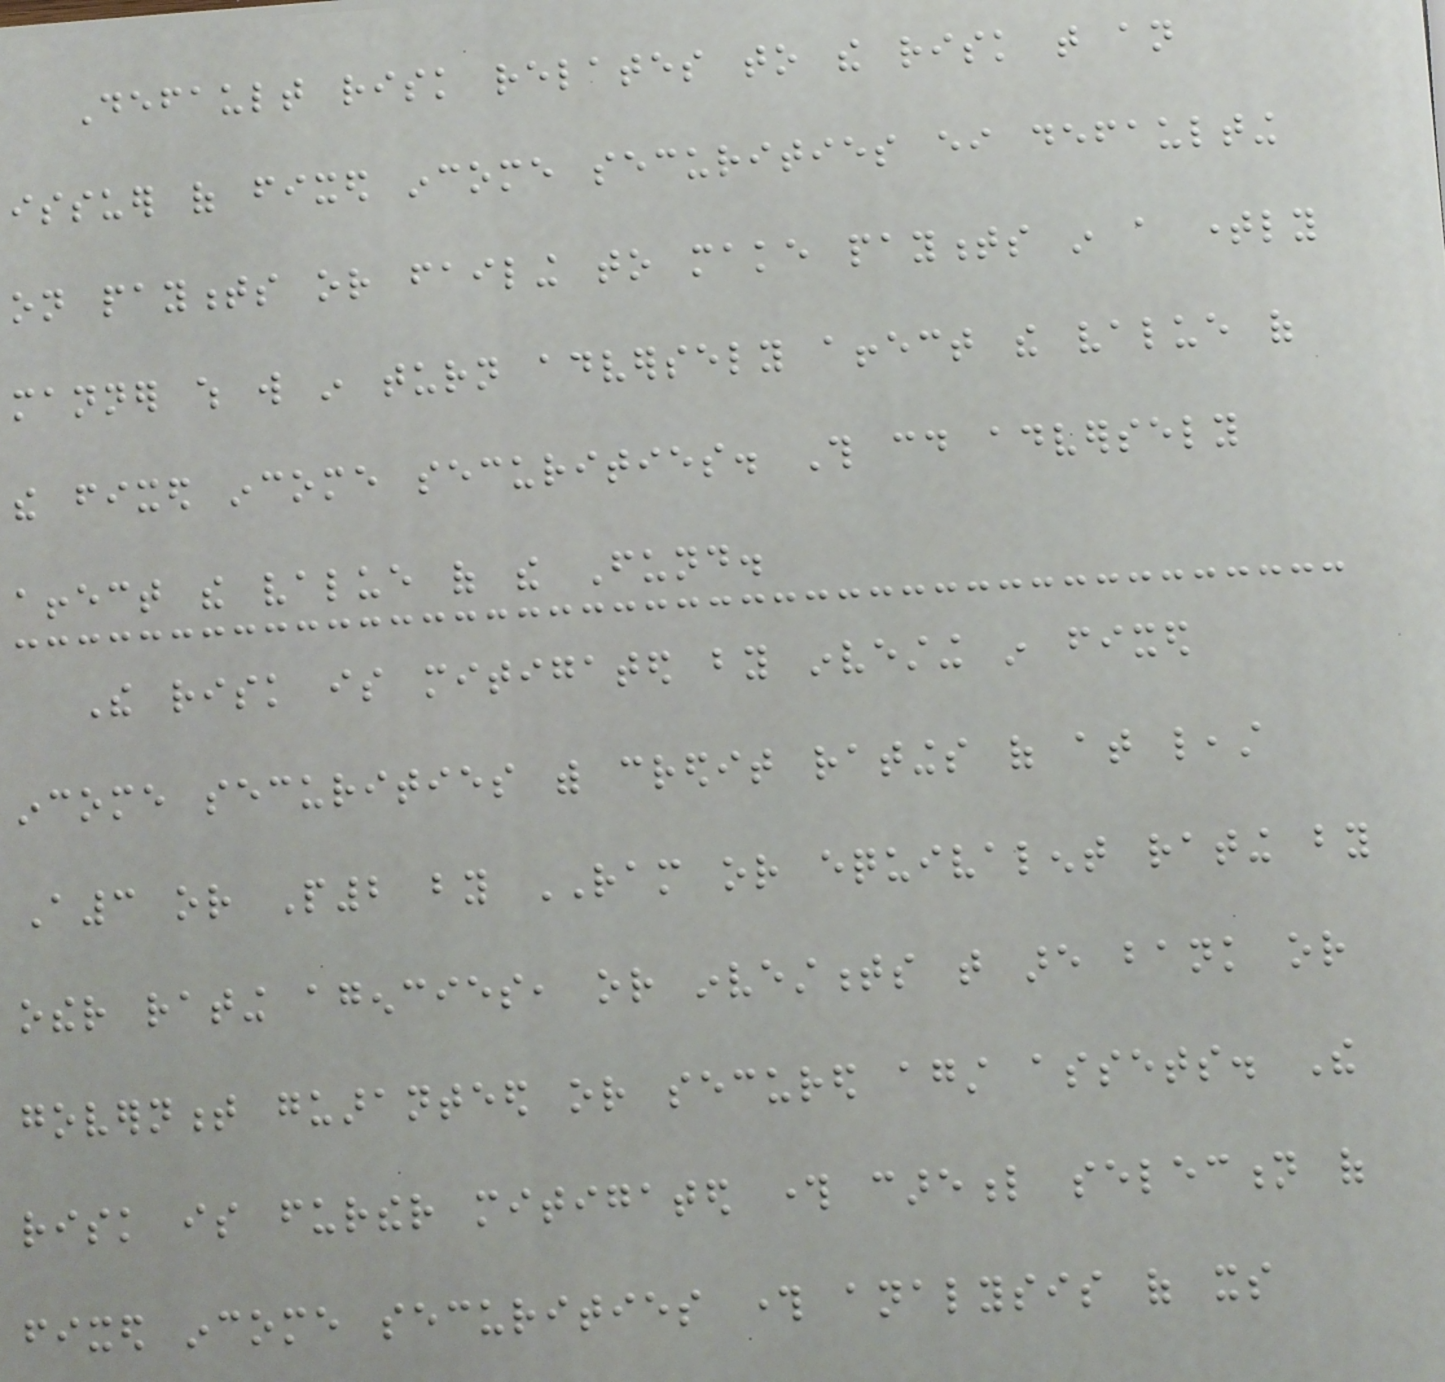Default risk relates to the risk that an
issuer of fixed income securities either defaulting
on payments or failing to make payments in a timely
manner which will in turn adversely affect the value of
the fixed income securities. This could adversely
affect the value of the Fund.
The risk is mitigated by investing in fixed
income securities with credit ratings of at least
A3 or P2 by RAM or equivalent rating by
other rating agencies, or investments that are bank or
government guaranteed or secured against assets. The
risk is further mitigated through careful selection of
fixed income securities through analysis of its
